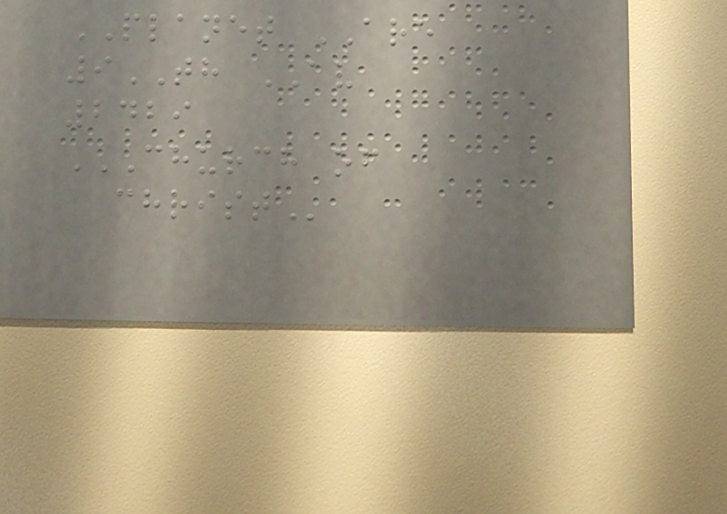PLANET ARE
9TH AV
2429
CHURCH OF
CHRIST
